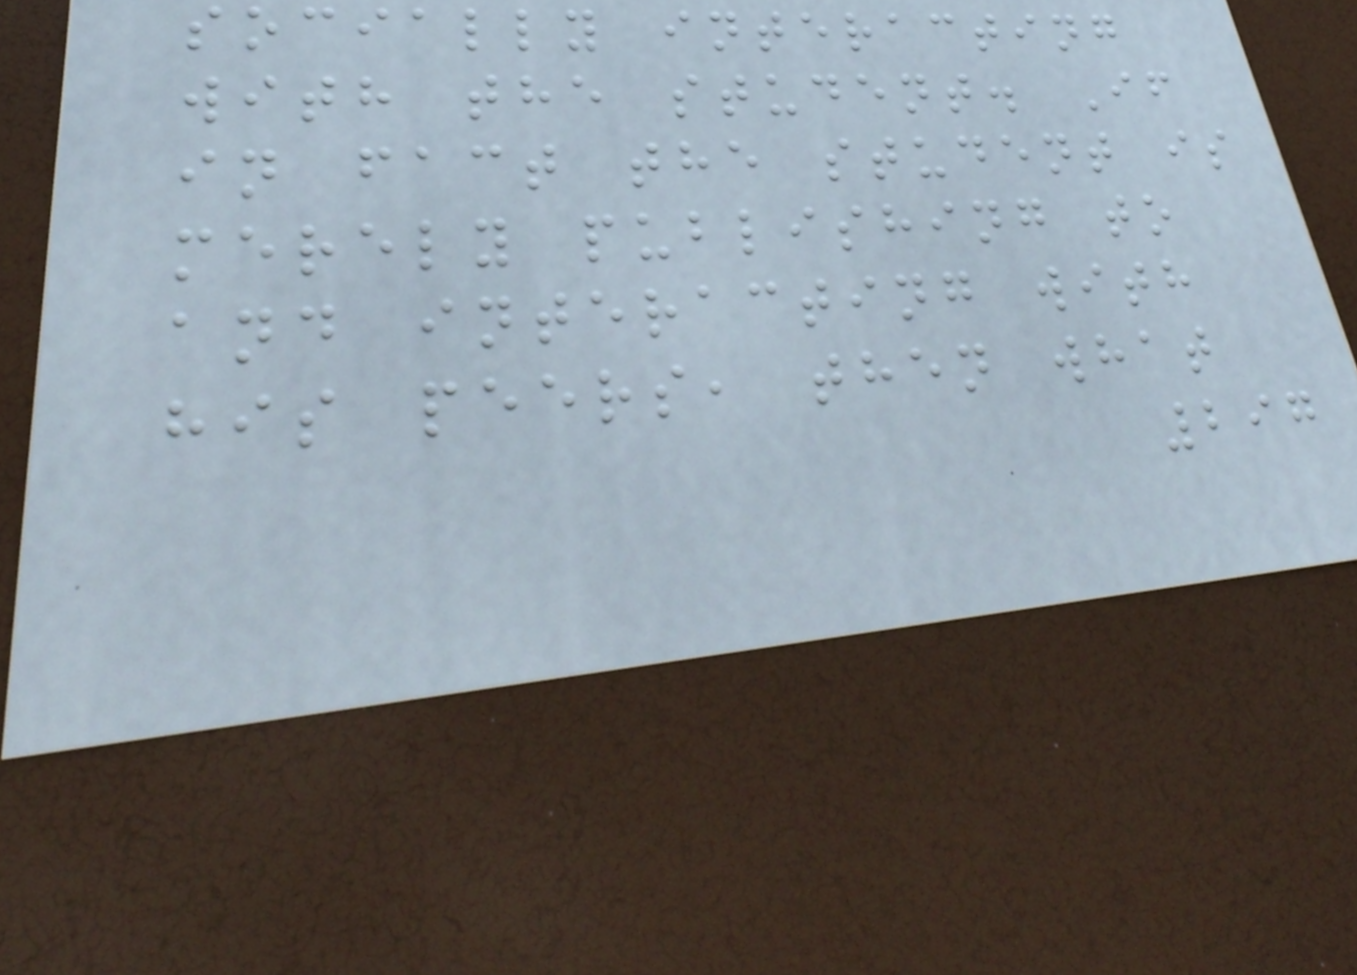socially interacting
with the student. If
in fact the student is
merely publishing to
and interacting with
his peers, then what
297
